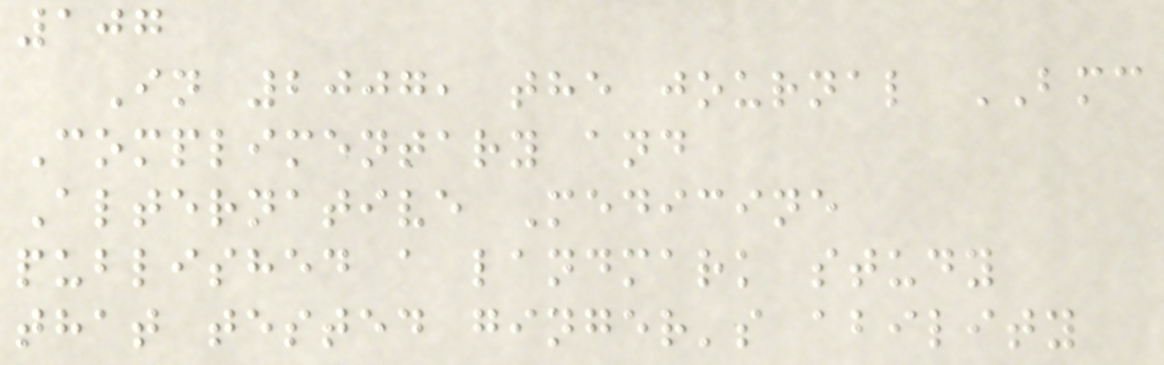107
In 2007, the journal BMC
Complimentary and
Alternative Medicine
published a landmark study
that tested ginger's ability
